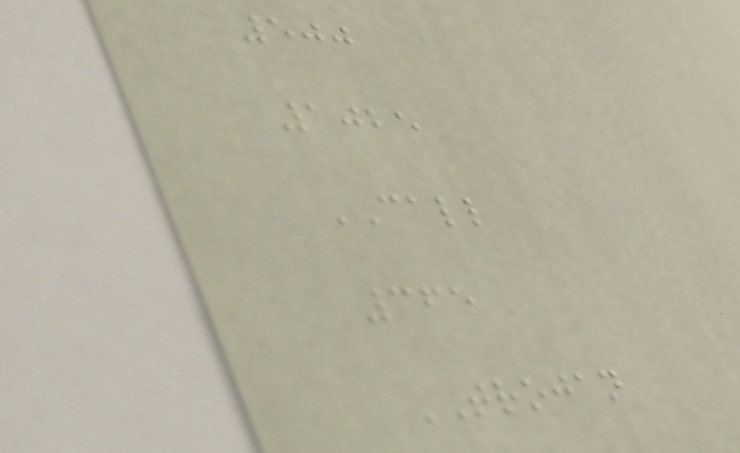500
1025
CALL
365
TROJAN
